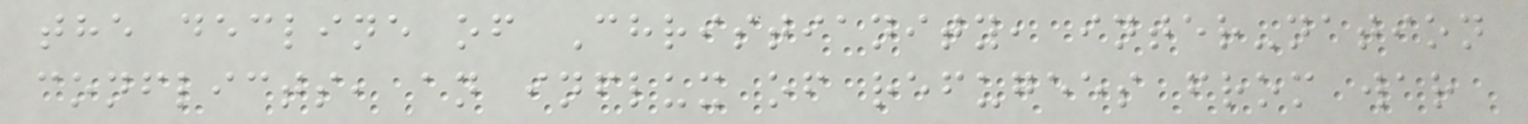the decline of Christianity, inter-nation
conflicts, an influx of refugees from war
